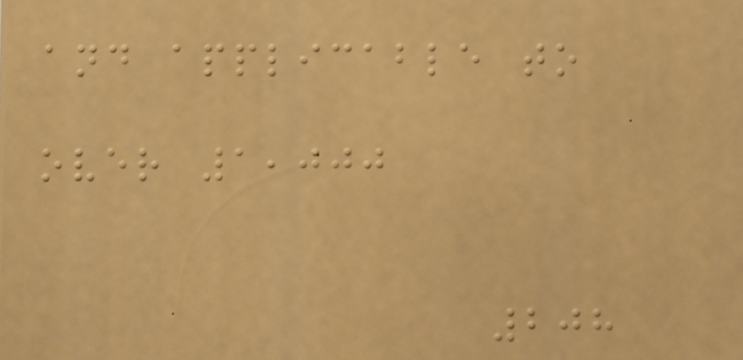and applicable to
over 1,000
208
